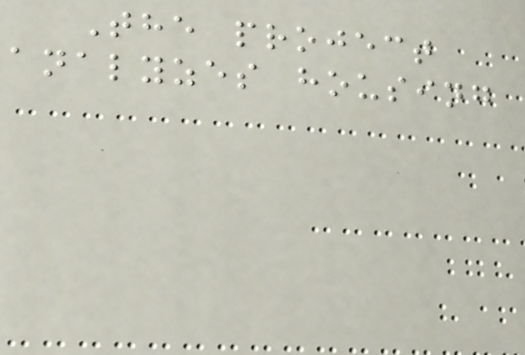The project
analyzes housing
